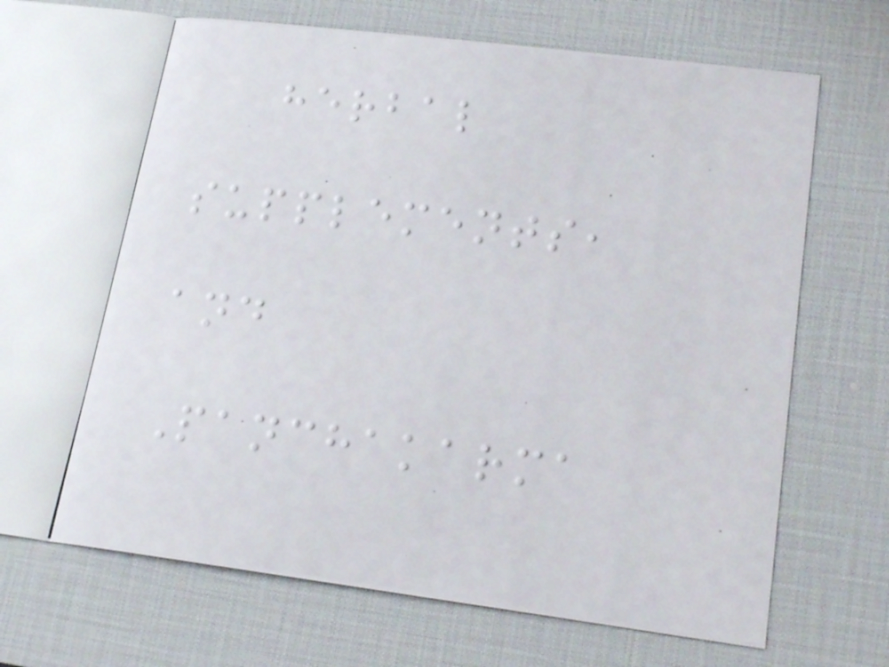herbal
supplements,
and
Panchakarma
